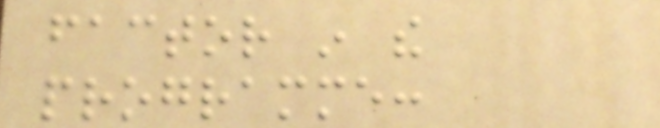factor in the
programme:
